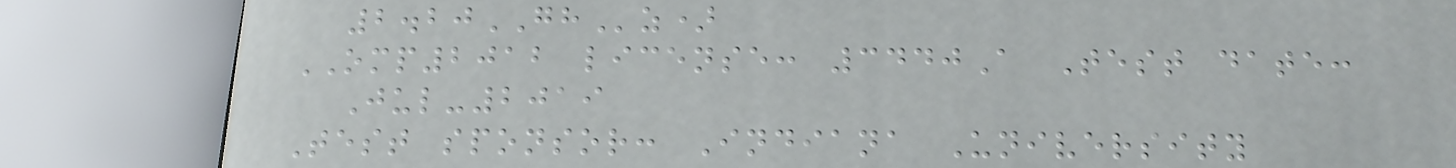2.20GHz)
OMP2012 license: 3440A Test date:
Jul-2019
Test sponsor: Indiana University
